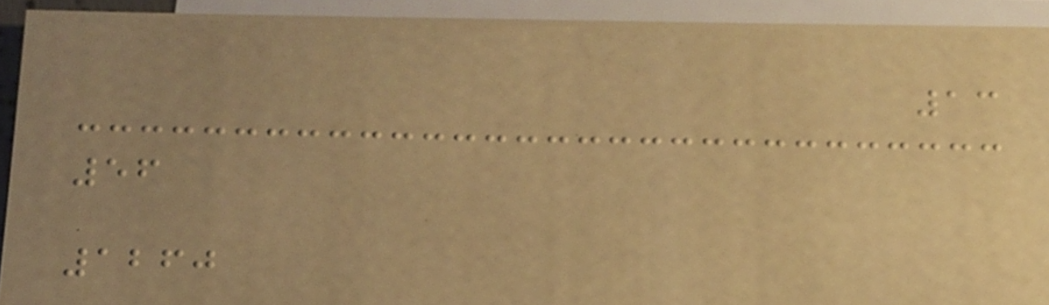13
56
1260
